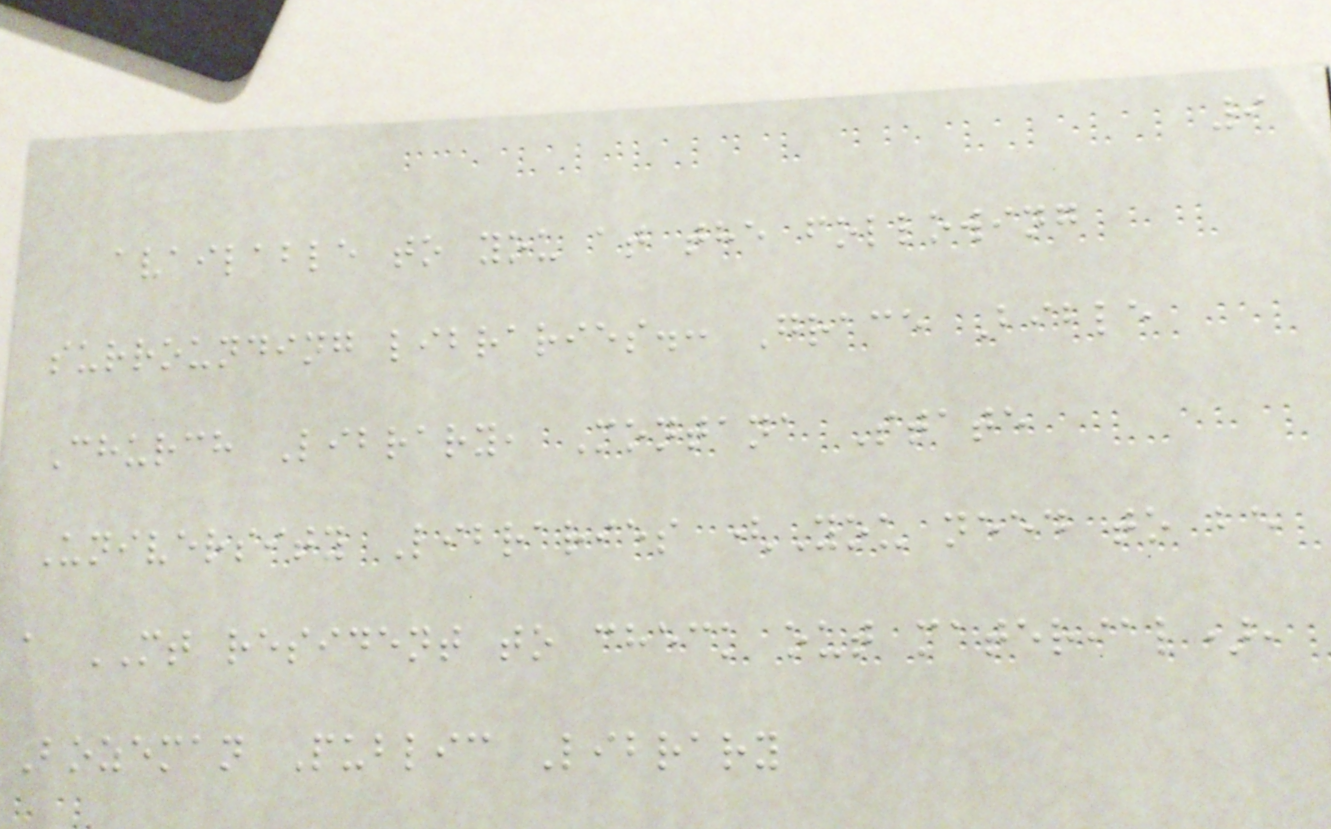9
available to you at the following
surrounding libraries.: Grace Bible
Church Library, Montana State
University Libraries (You need to be
a MT resident to check out material),
Bozeman Public Library
